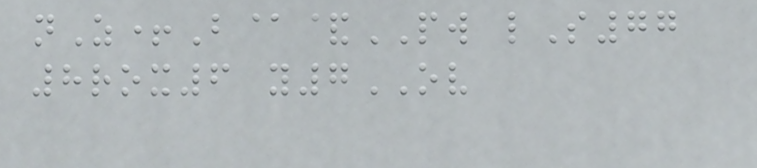nZ+B@&PW lS77
8rox6 y7OV
